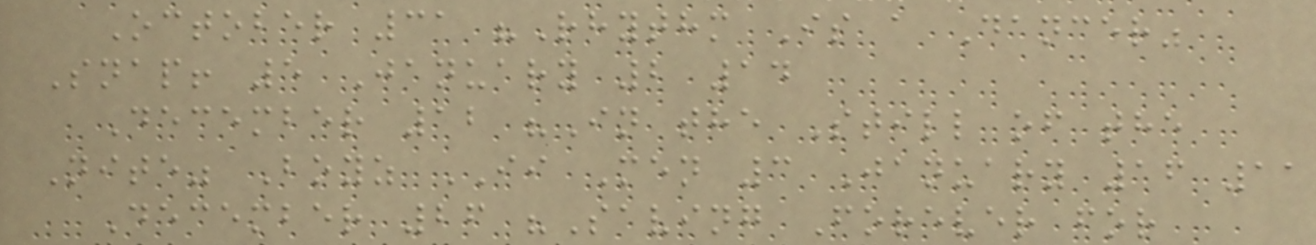October 31 "Rhythm Is a Dancer"
Snap! 5 January 2 14
December 12 "In the Still of the
Nite" Boyz II Men 3 January 16 11
December 26 "Saving Forever for
